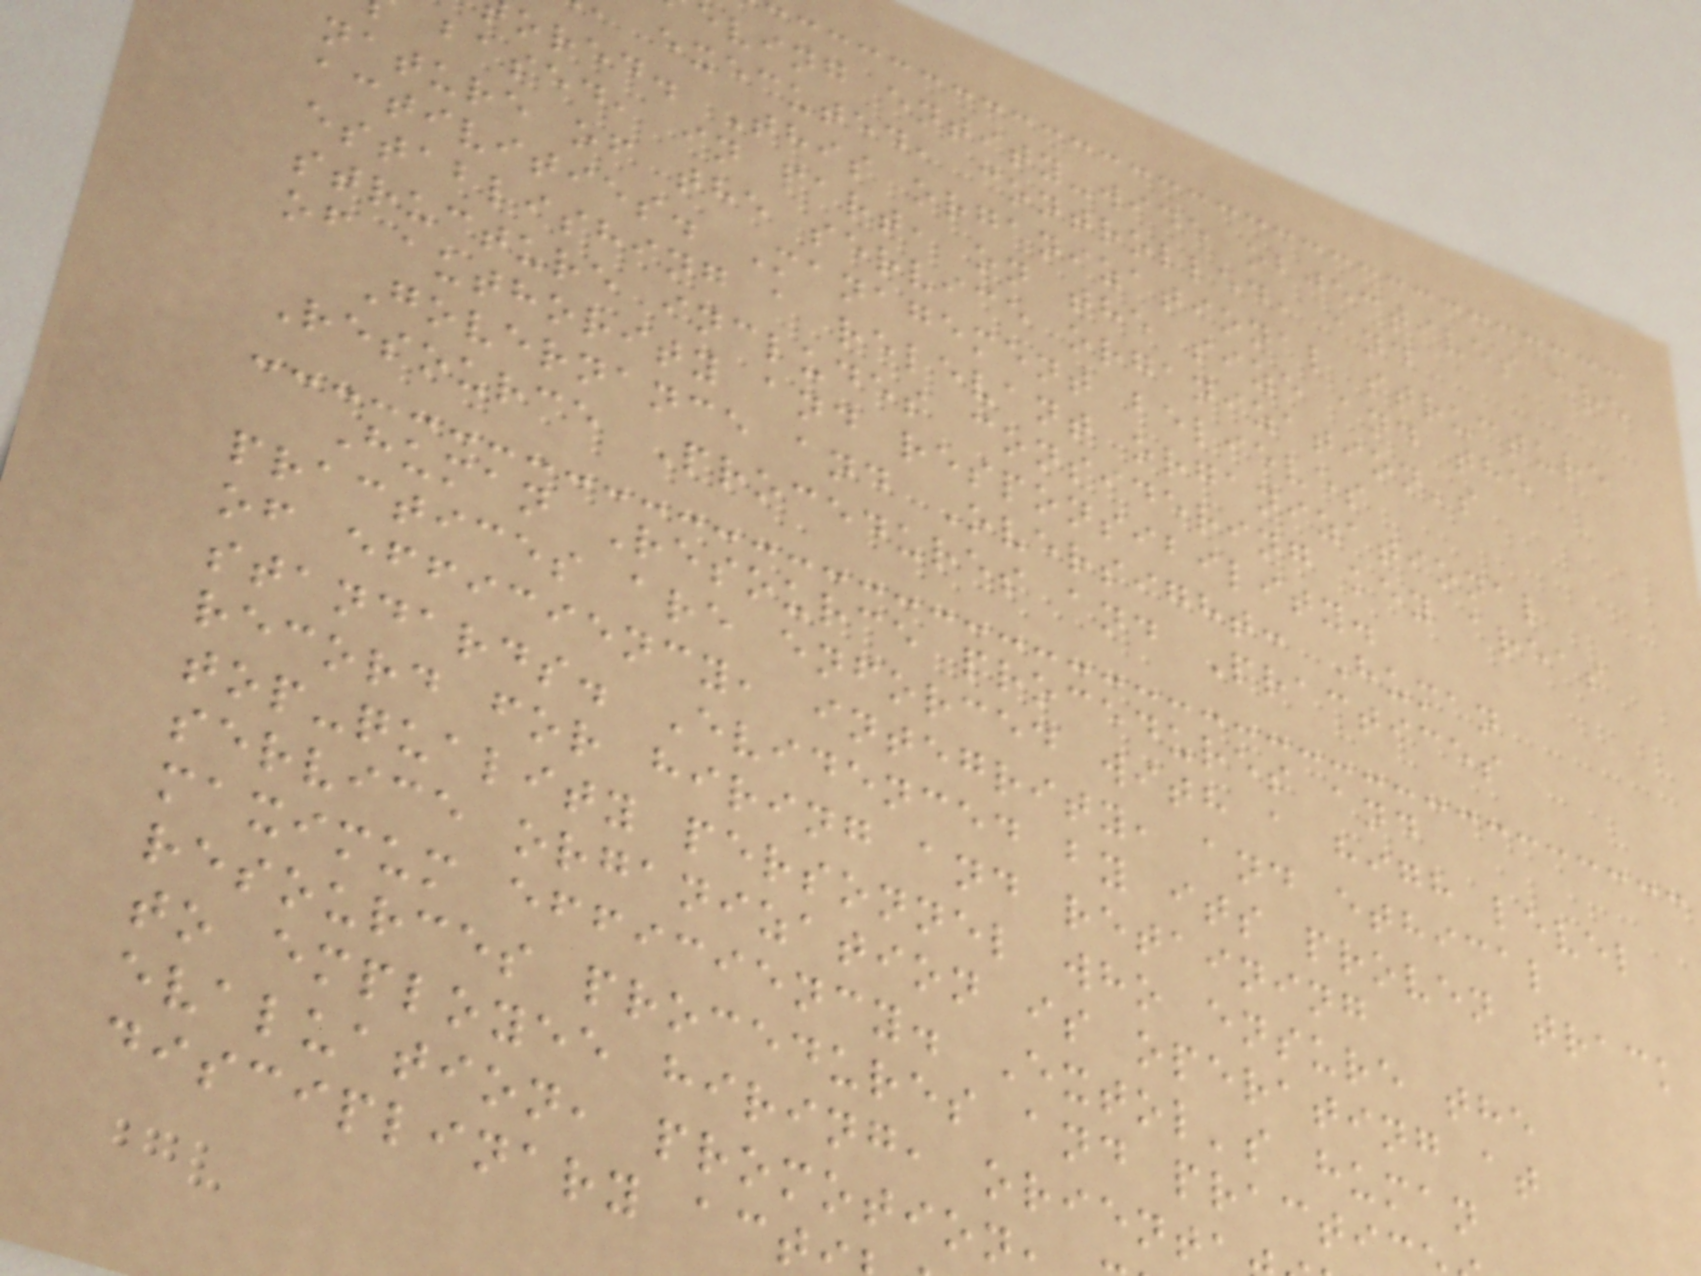eving entity-wide objectives are
executed, controlled, and
ored. This organizational structure
based, in part, on the size and the
nature of the service organization's
activities. Management believes
establishing a relevant organizational
structure includes considering key areas
of authority and responsibility.
Governance and Oversight: Human
Resource Procedures and Practices
Human Resource procedures and
practices are enforced with a high level
of efficiency, integrity, and ethical
standards. Evidenced by its proven track
record for hiring and retaining
top-quality personnel who ensure the
service organization is operating at
maximum efficiency. Extol's human
resources procedures and practic
to employee hiring, orient
evaluation, promotion
disciplinary act
